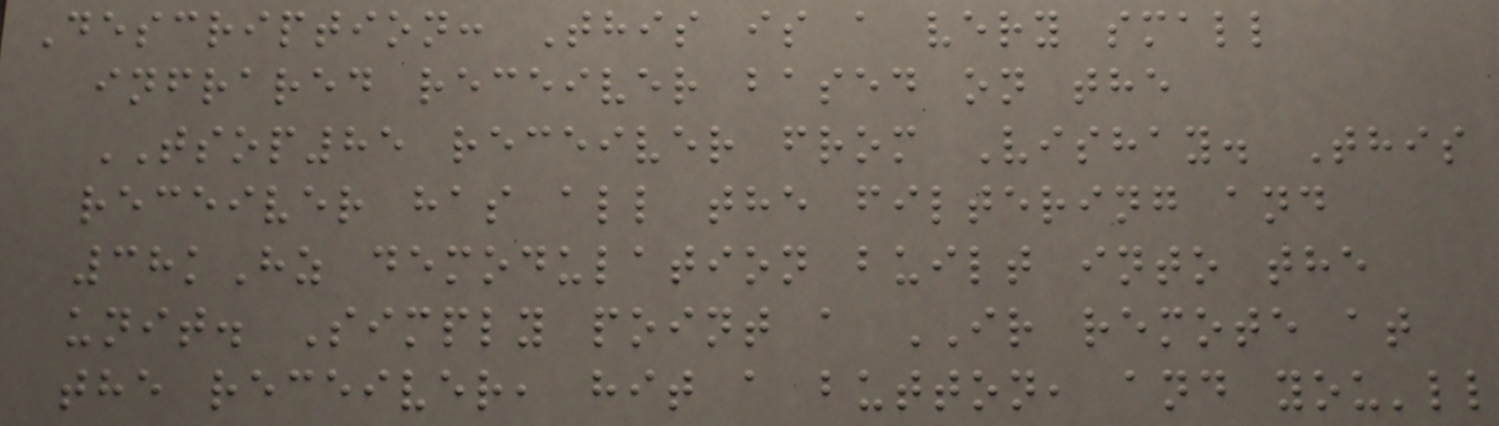Description: This is a very small
infrared receiver based on the
TSOP85 receiver from Vishay. This
receiver has all the filtering and
38kHz demodulation built into the
unit. Simply point a IR remote at
the receiver, hit a button, and you'll
